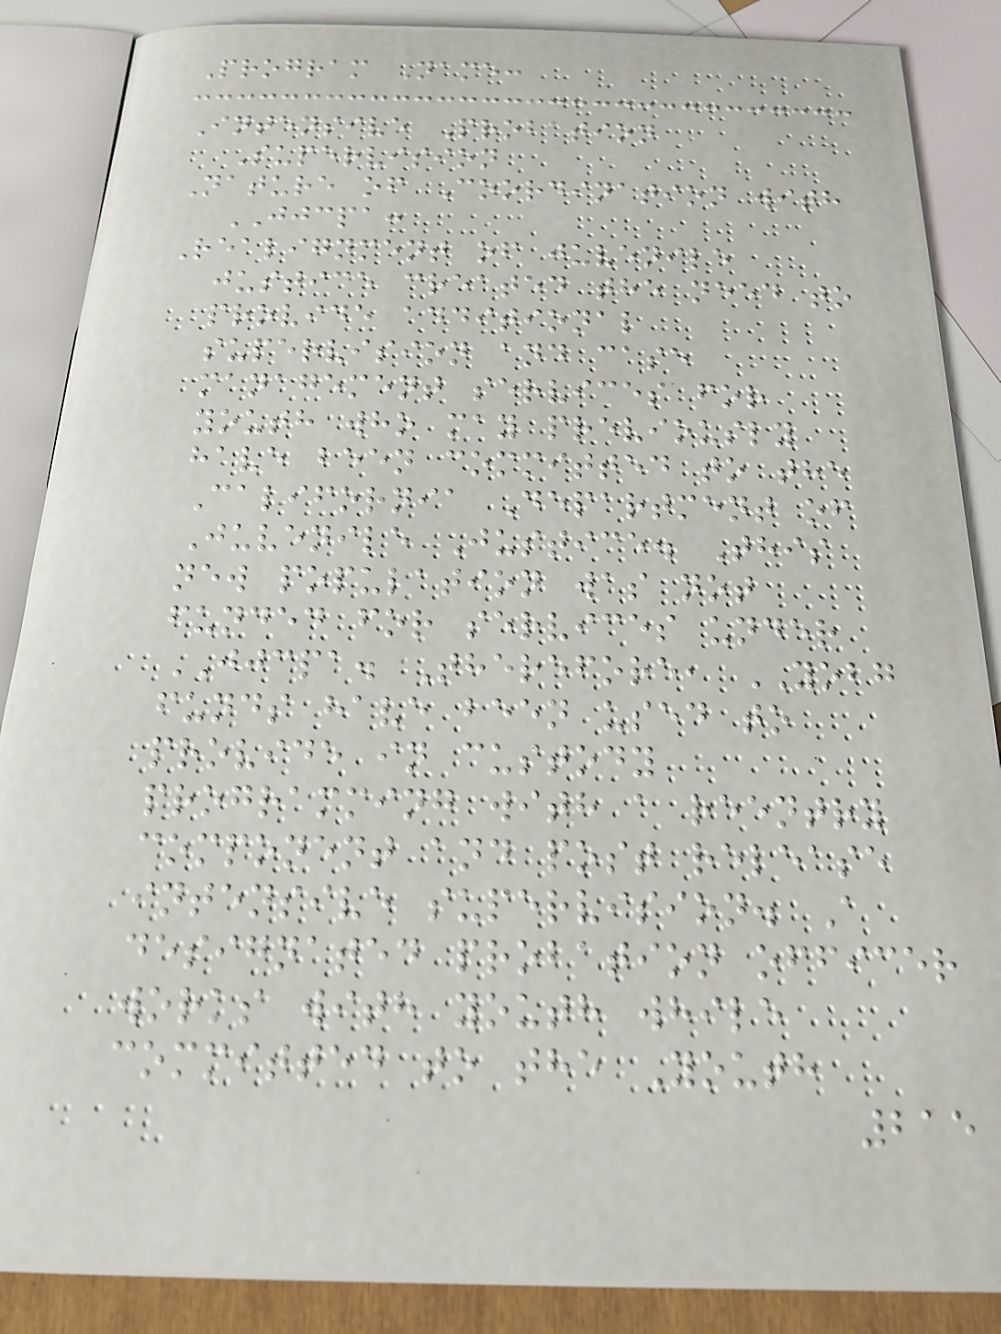Program Name:
Intensive Probation
Supervision
Nature of Coordination with
JJCPA:
Realignment of juvenile
justice created the need to
provide additional
supervision and case
management services for
youth who may previously
have been committed to the
California Department of
Juvenile Justice. This
new population was not
funded for services under
JJCPA. Therefore, YOBG
funds have been used to
provide in custody
programming with a reentry
component and post release
intensive supervision. A
designated probation officer
works with youth while
committed to the Youth
215
